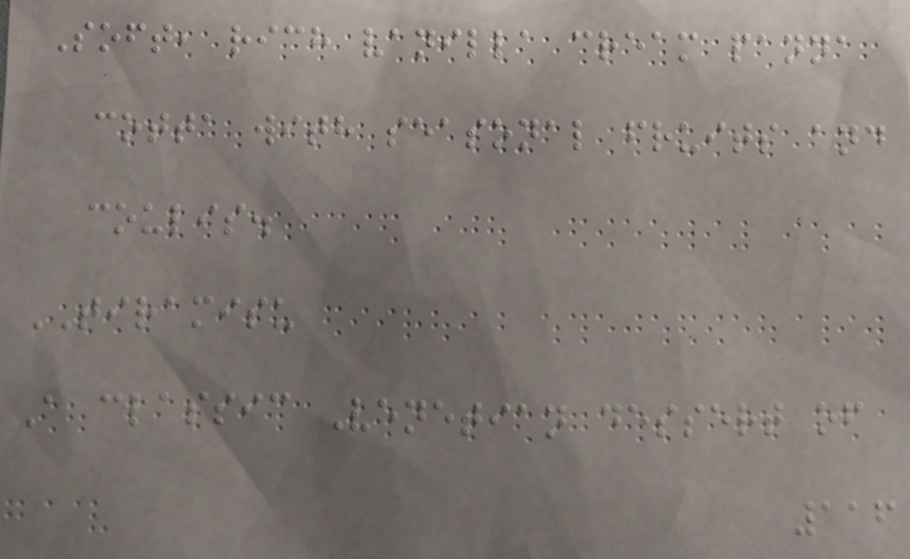Soft, rich vanilla cream panna
cotta with seasonal fruits and
coulis.
TIRAMISU
A classic Venetian dessert of
116
